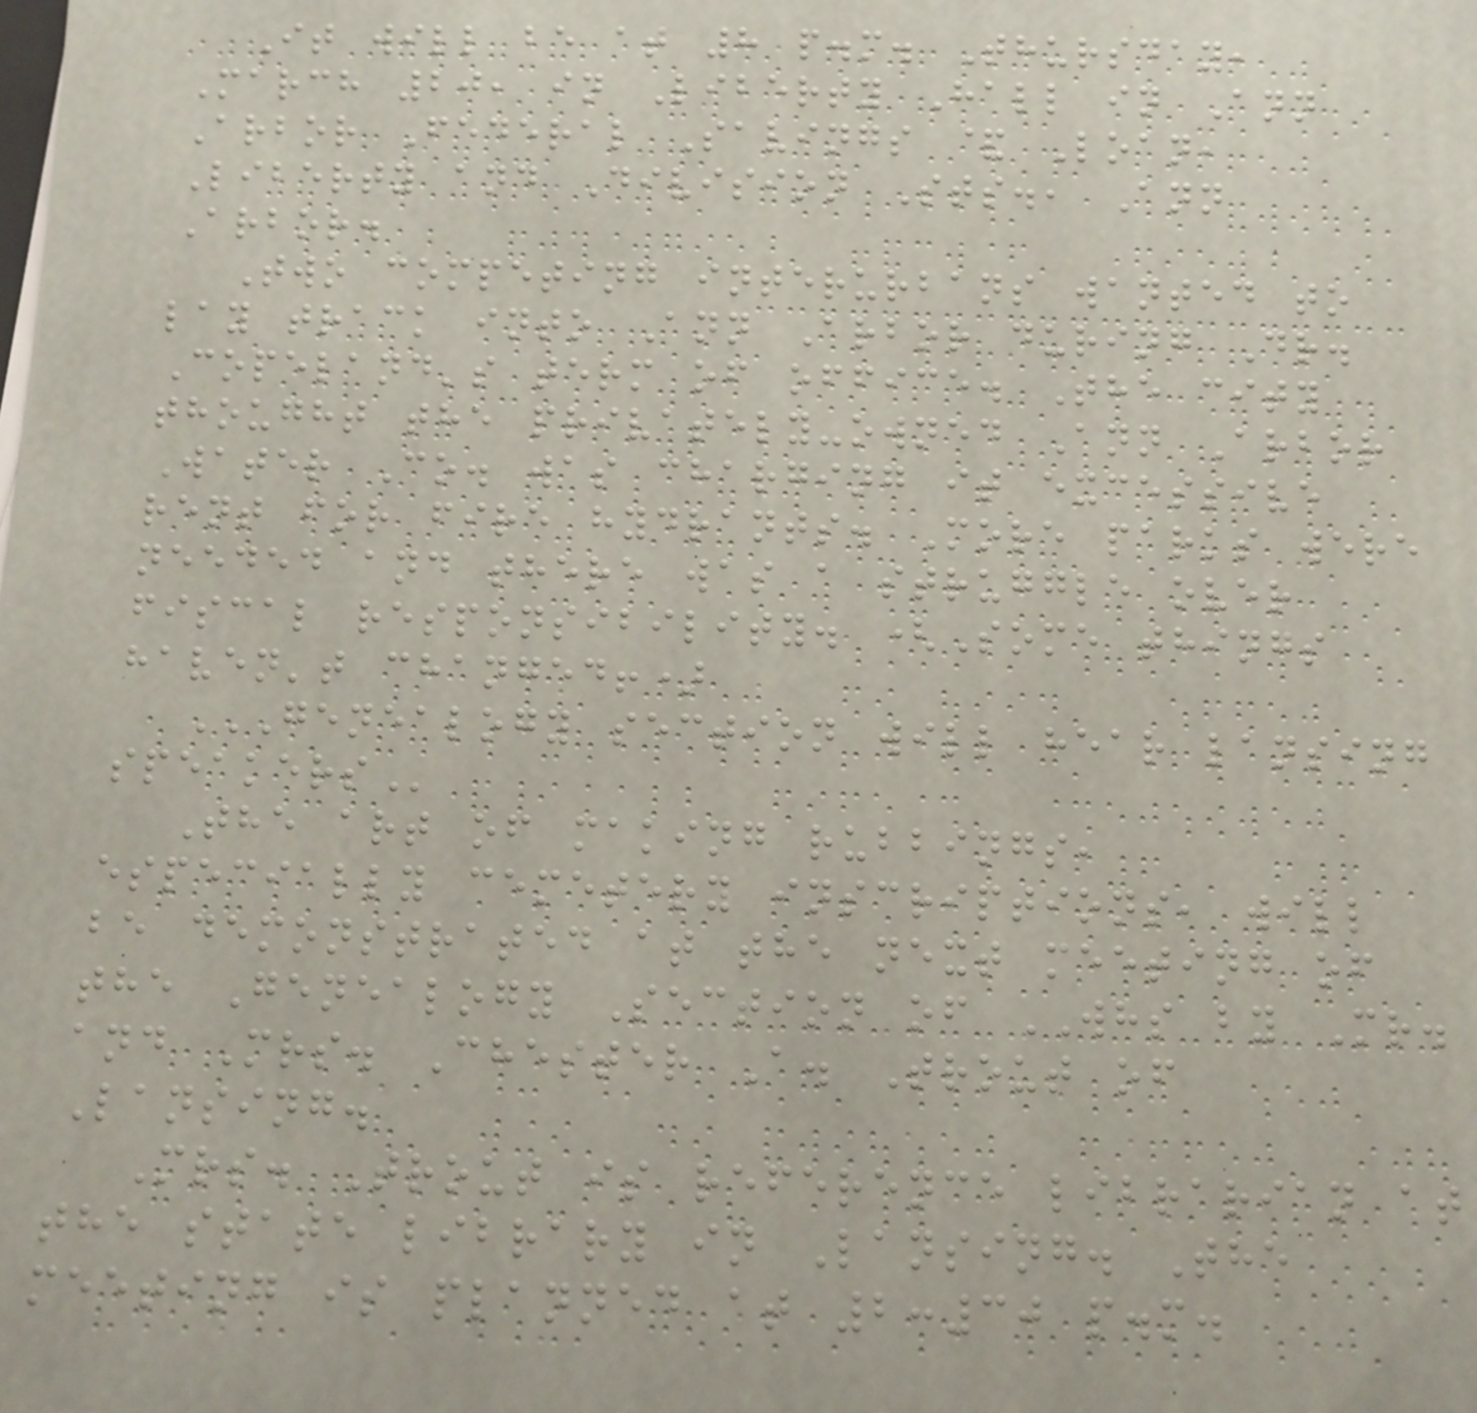It will be at 8 p.m. Thursday,
March 20, in Liberty Hall in Ann
Arbor Federal Savings & Loan,
Liberty and Division Sts., Ann
Arbor.
Two competing interurbans wanted to
lay track into Ann Arbor during Dr.
Copeland's term of office. The city
thought the privately-owned Ann Arbor
Water Co. was charging it excessive
rent for fire hydrants. More parks were
needed and there was a struggle over
fiscal responsibility. (Some things
haven't changed!)
GENEALOGY SECTION WILL HEAR LANSING
SPEAKERS
The art of making rubbings,
especially cemetery inscriptions, will
be demonstrated at the next meeting of
the Genealogy Section of WHS by Mr.
and Mrs. Chester A. Trout of
Lansing.
Mrs. Trout is reference librarian at
the state library in Lansing. The
meeting is planned at 2:30 p.m.
